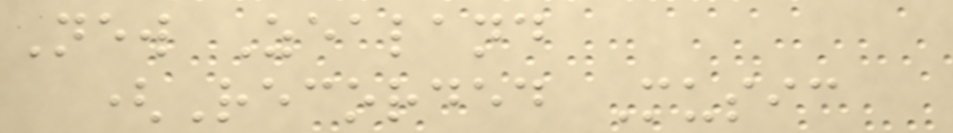New Zealand
(Recorded Music
